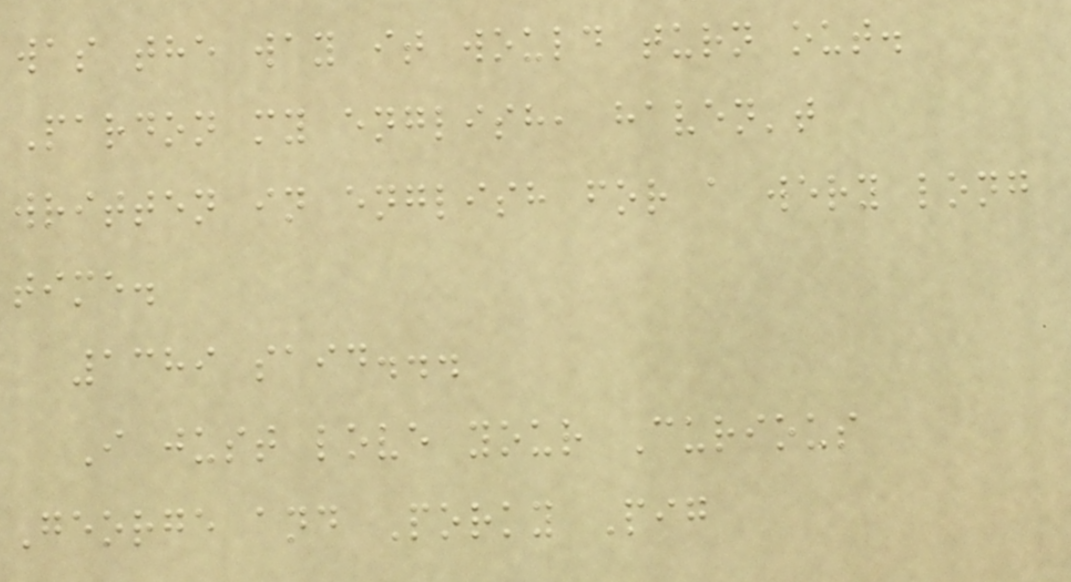was the way it would turn out.
Pardon my english, haven't
written in english for a wery long
time.
1389 said...
I just love your Curious
George and Porky Pig
